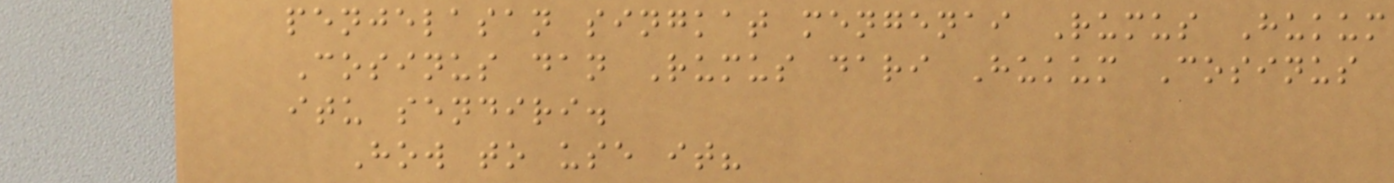penjelasan singkat mengenai Rumus Hukum
Cosinus dan Rumus dari Hukum Cosinus
itu sendiri.
How to use it?
